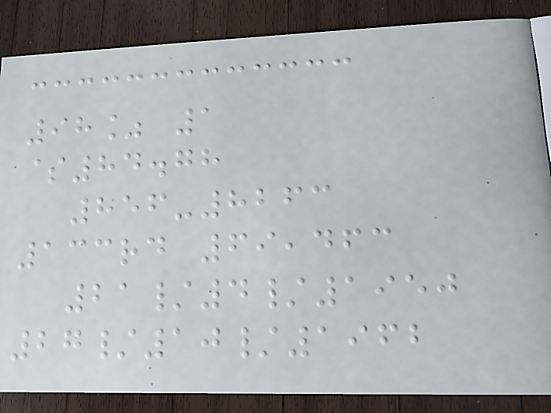98% 1
$84.78
856-8263
133rd 69,463
21/4/1950
27/10/1962
